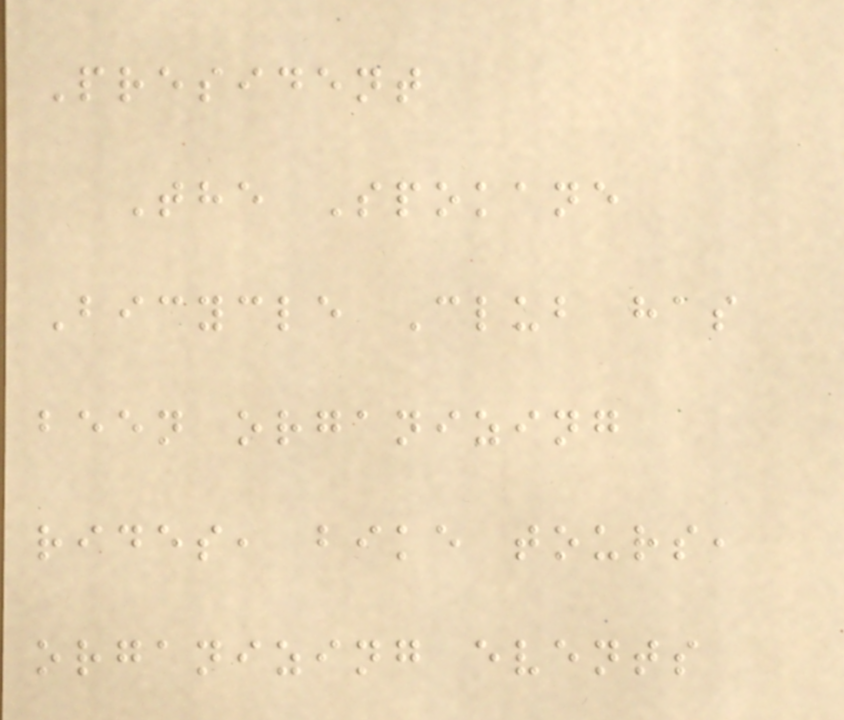President
The Spokane
Bicycle Club has
been organizing
rides, bike tours,
organizing events
